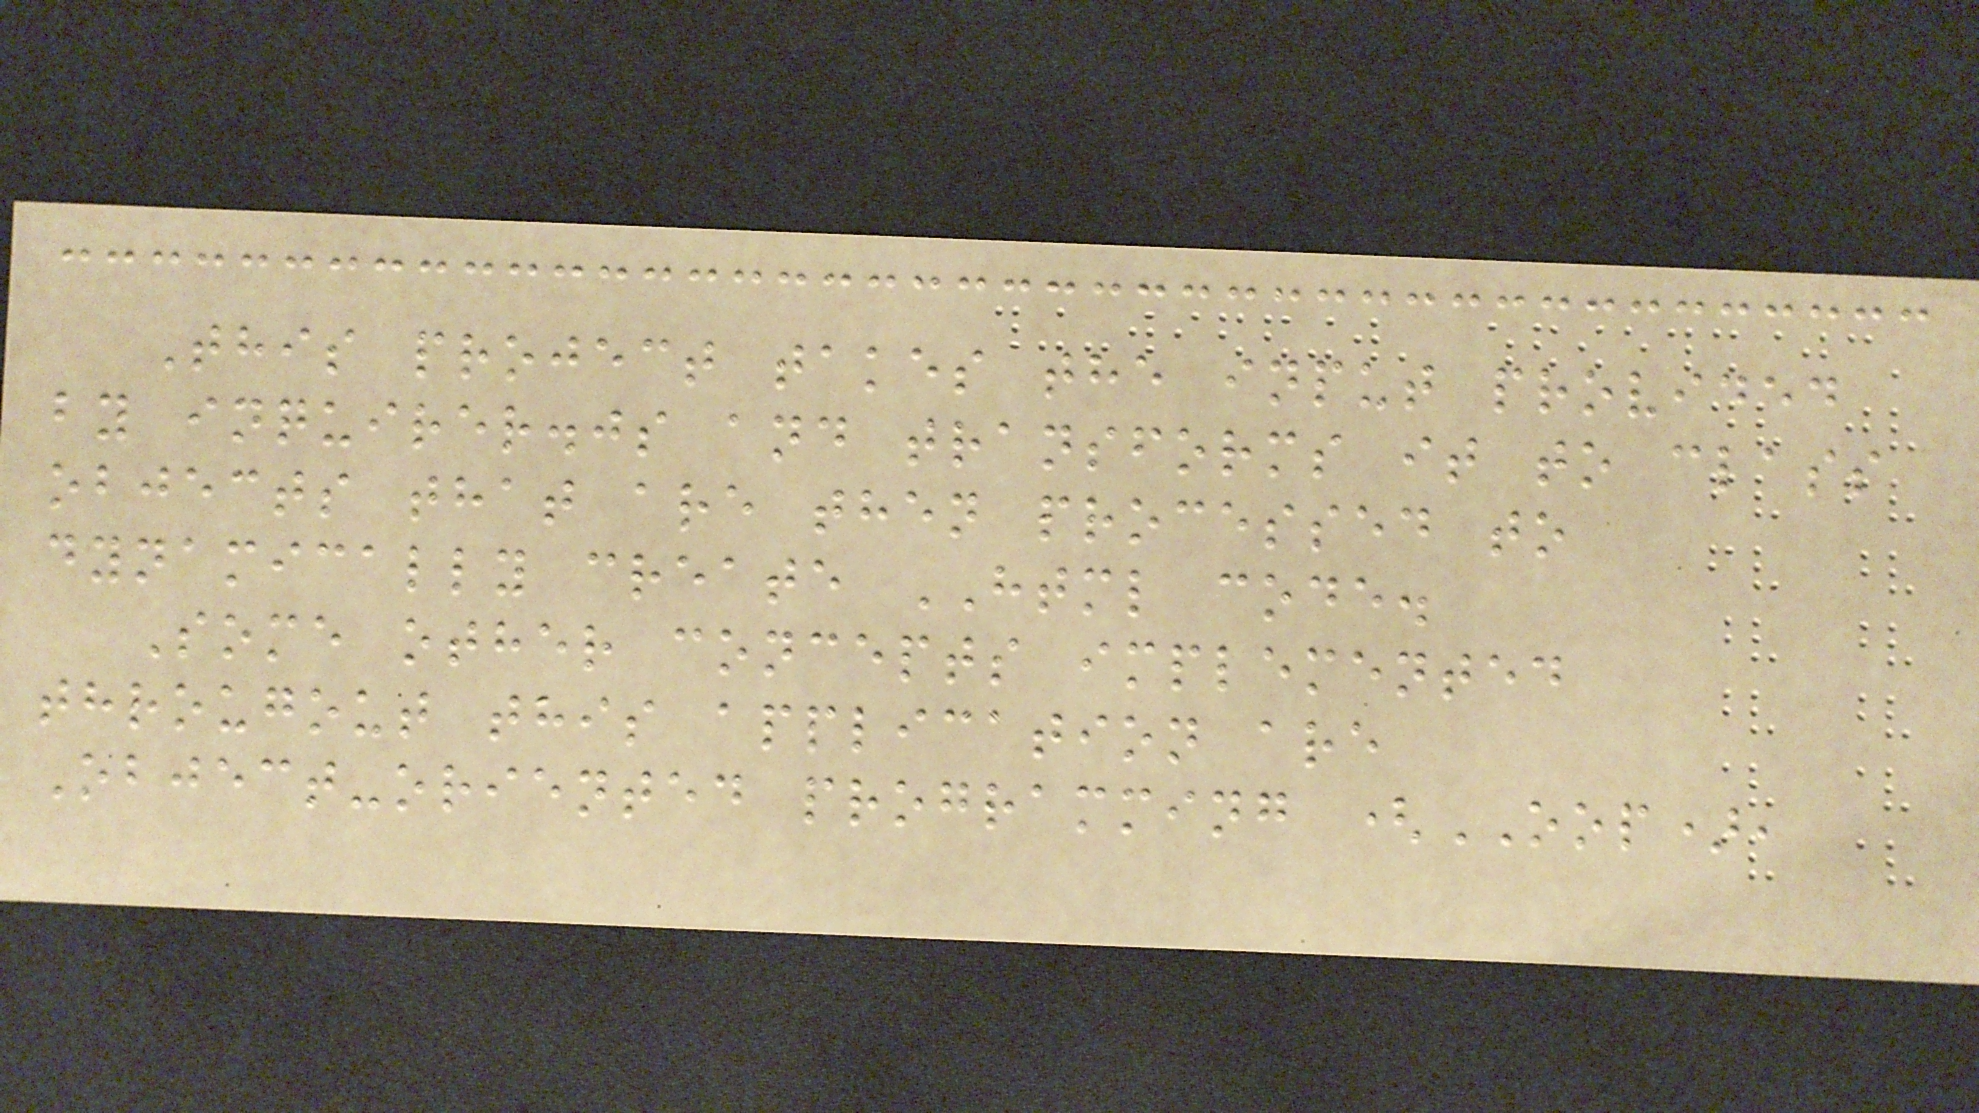This project takes the input provided
by inquirer.js and transforms it to class
objects that are then processed to
dynamically create HTML code.
Some other concepts implemented
througout this application are
Object-oriented programming (OOP),
